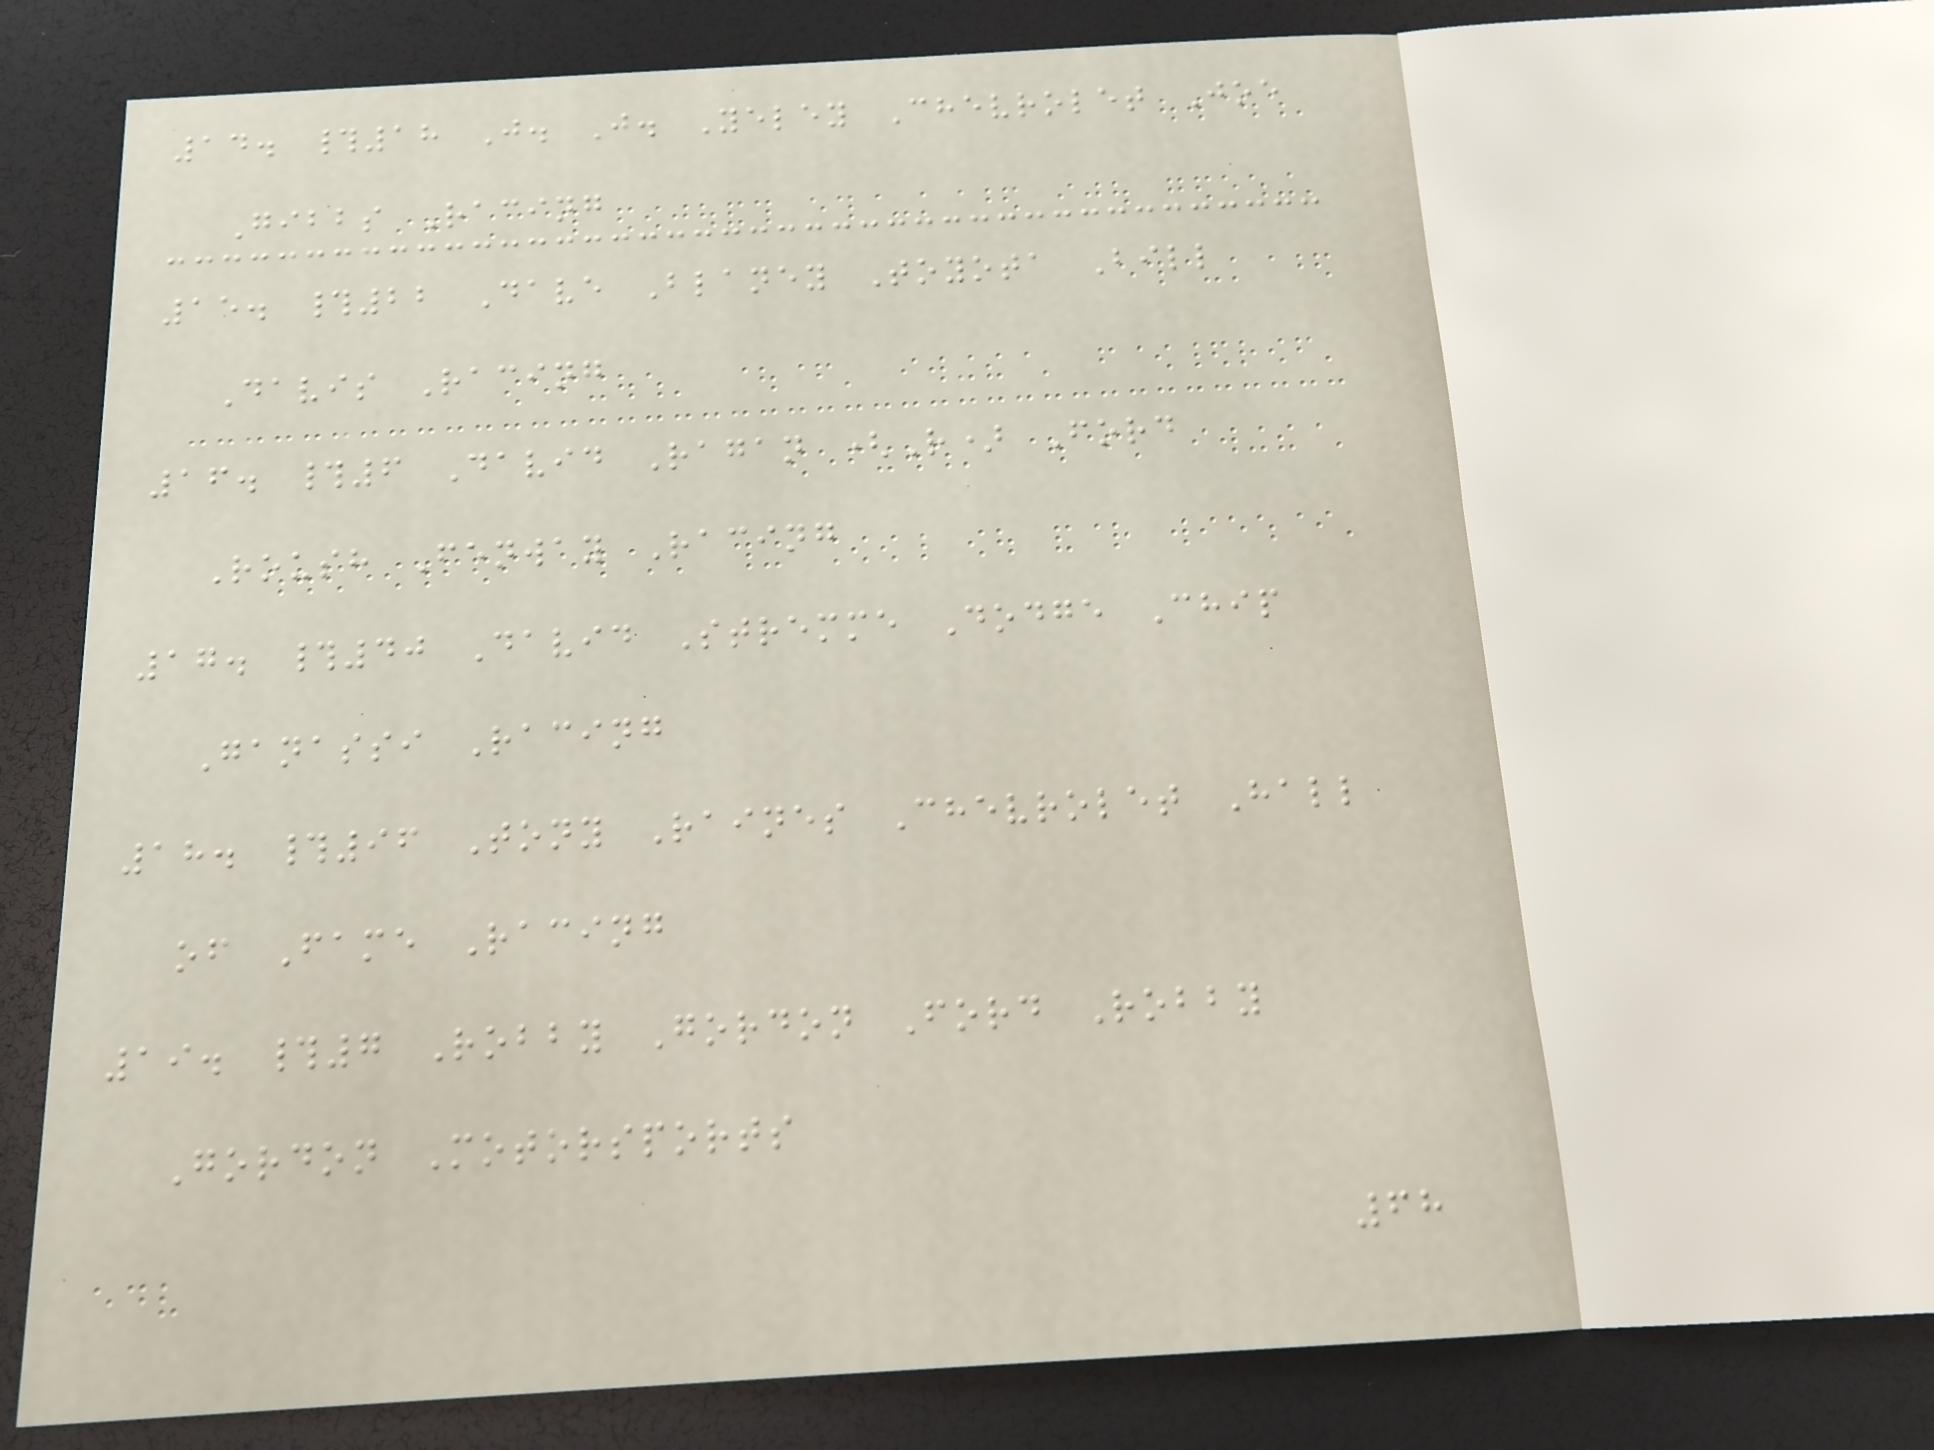14. #18 J. J. Yeley Chevrolet Joe
Gibbs Racing
15. #22 Dave Blaney Toyota Bill
Davis Racing
16. #6 David Ragan (R) Ford
Roush Fenway Racing
17. #40 David Stremme Dodge Chip
Ganassi Racing
18. #96 Tony Raines Chevrolet Hall
of Fame Racing
19. #7 Robby Gordon Ford Robby
Gordon Motorsports
68
